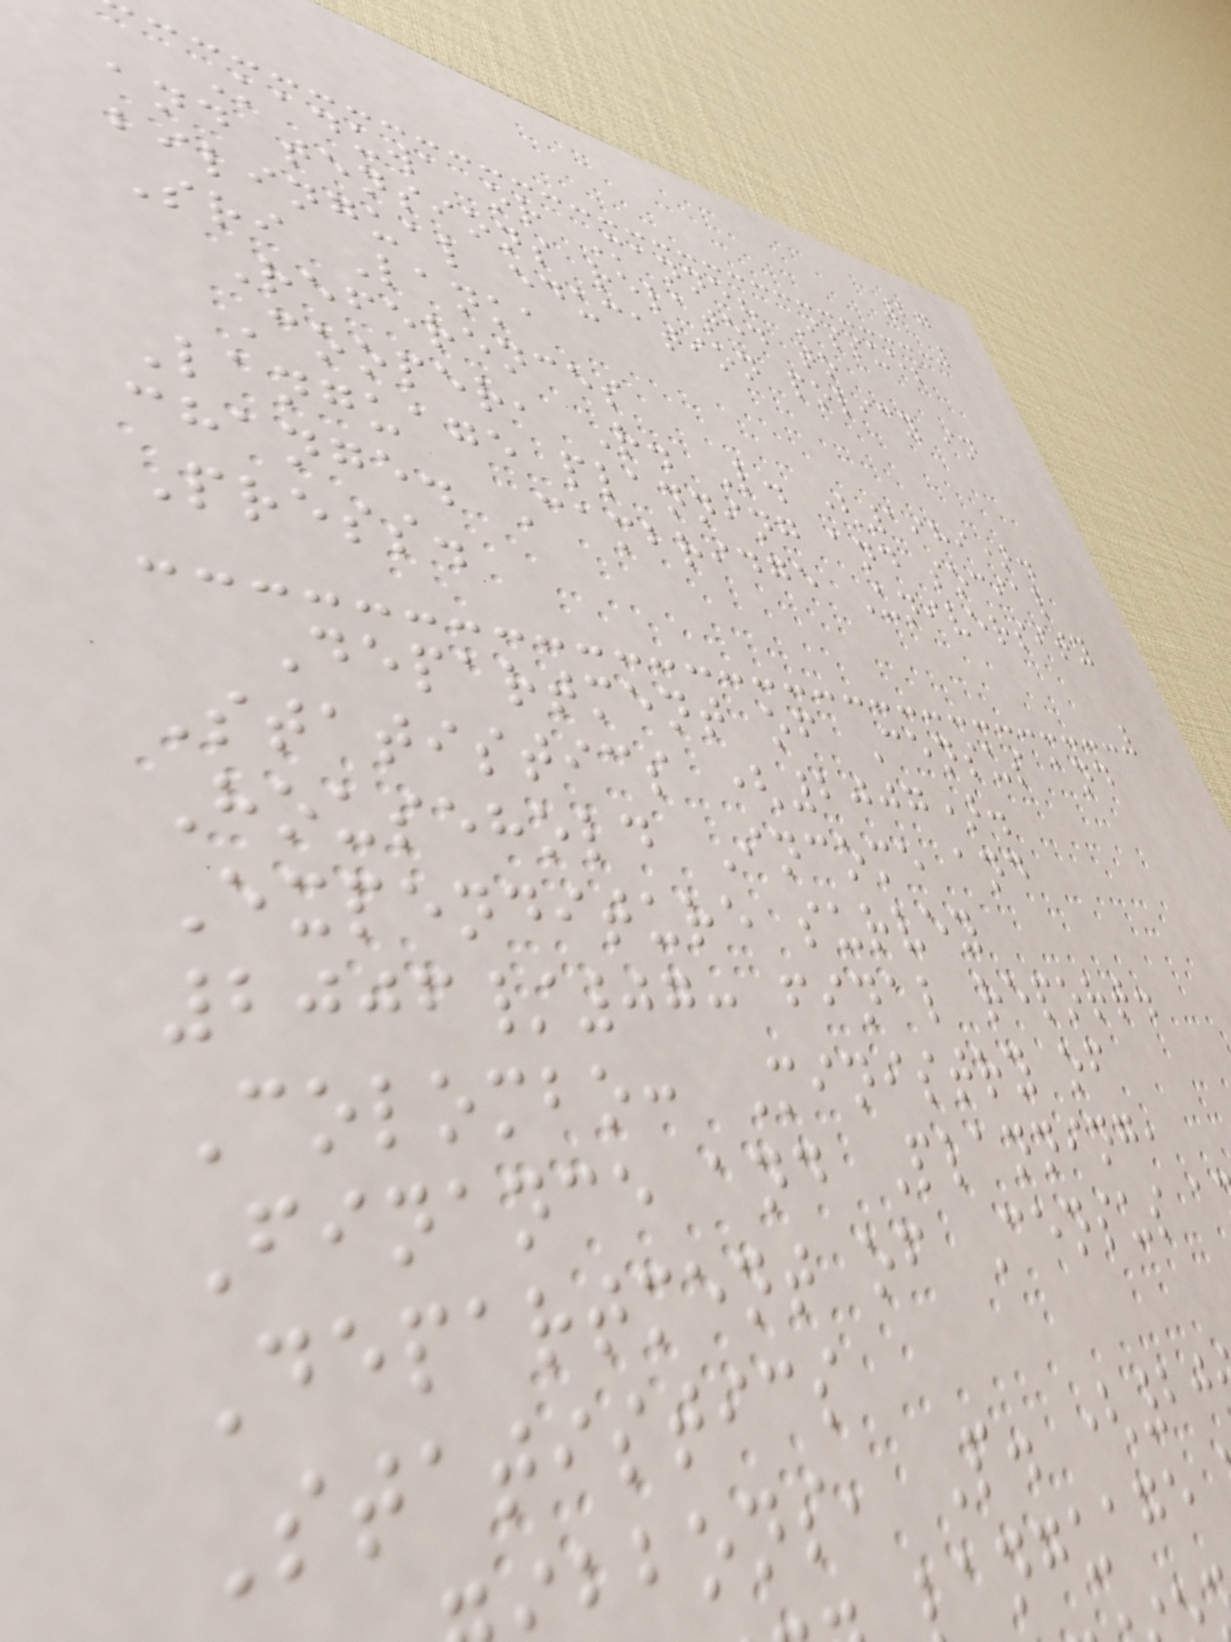27
Kaduwa or Manne? Issues
and tensions related to
bilingual education policy in
Sri Lanka
References
Cooper, R. L. (1989).
Language planning and social
change. Cambridge University
Press.
Department of Census and
Statistics (2007).
Household Income and
Expenditure survey
2006/07: final report.
Colombo: Ministry of
Finance and Planning,
Department of Census a
Statistics
bbons, P. (20
